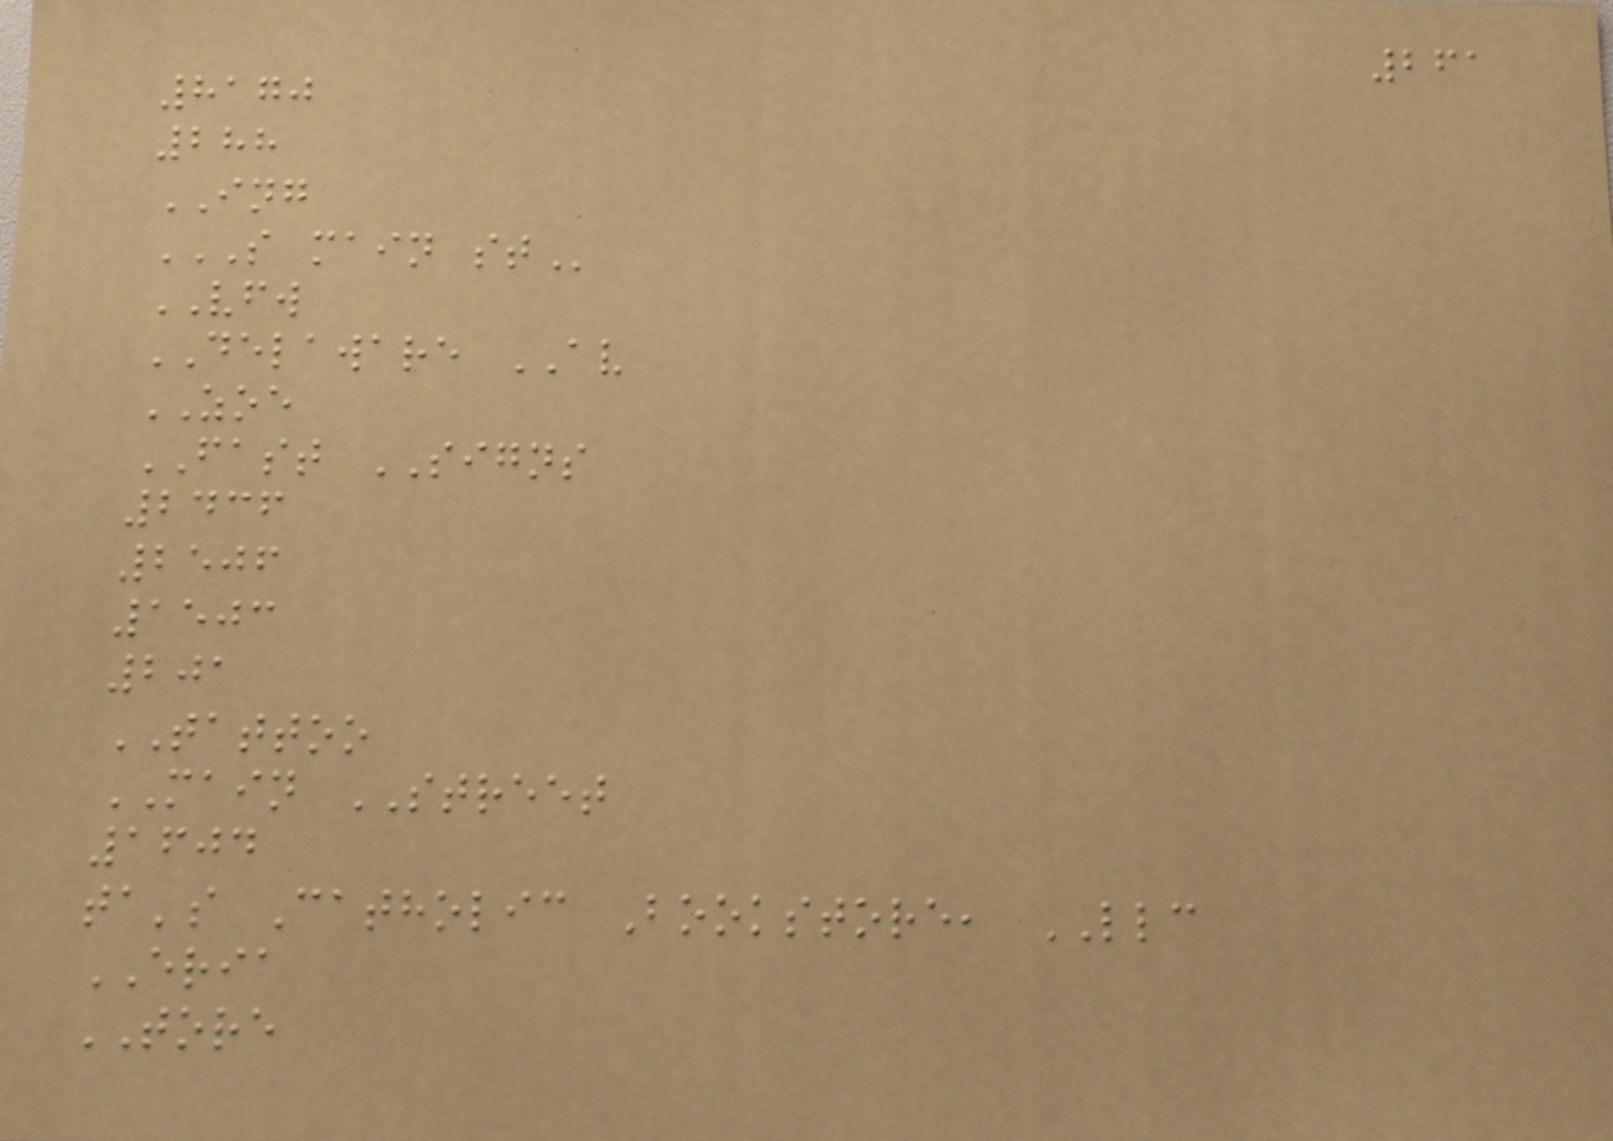261
8170
288
ING
S MAIN ST
VFW
DELAWARE AV
ZOE
FAST SIGNS
2436
2506
1503
201
TATTOO
MAIN STREET
1604
ta's Catholic Bookstore, LLC
ERIA
TORE
